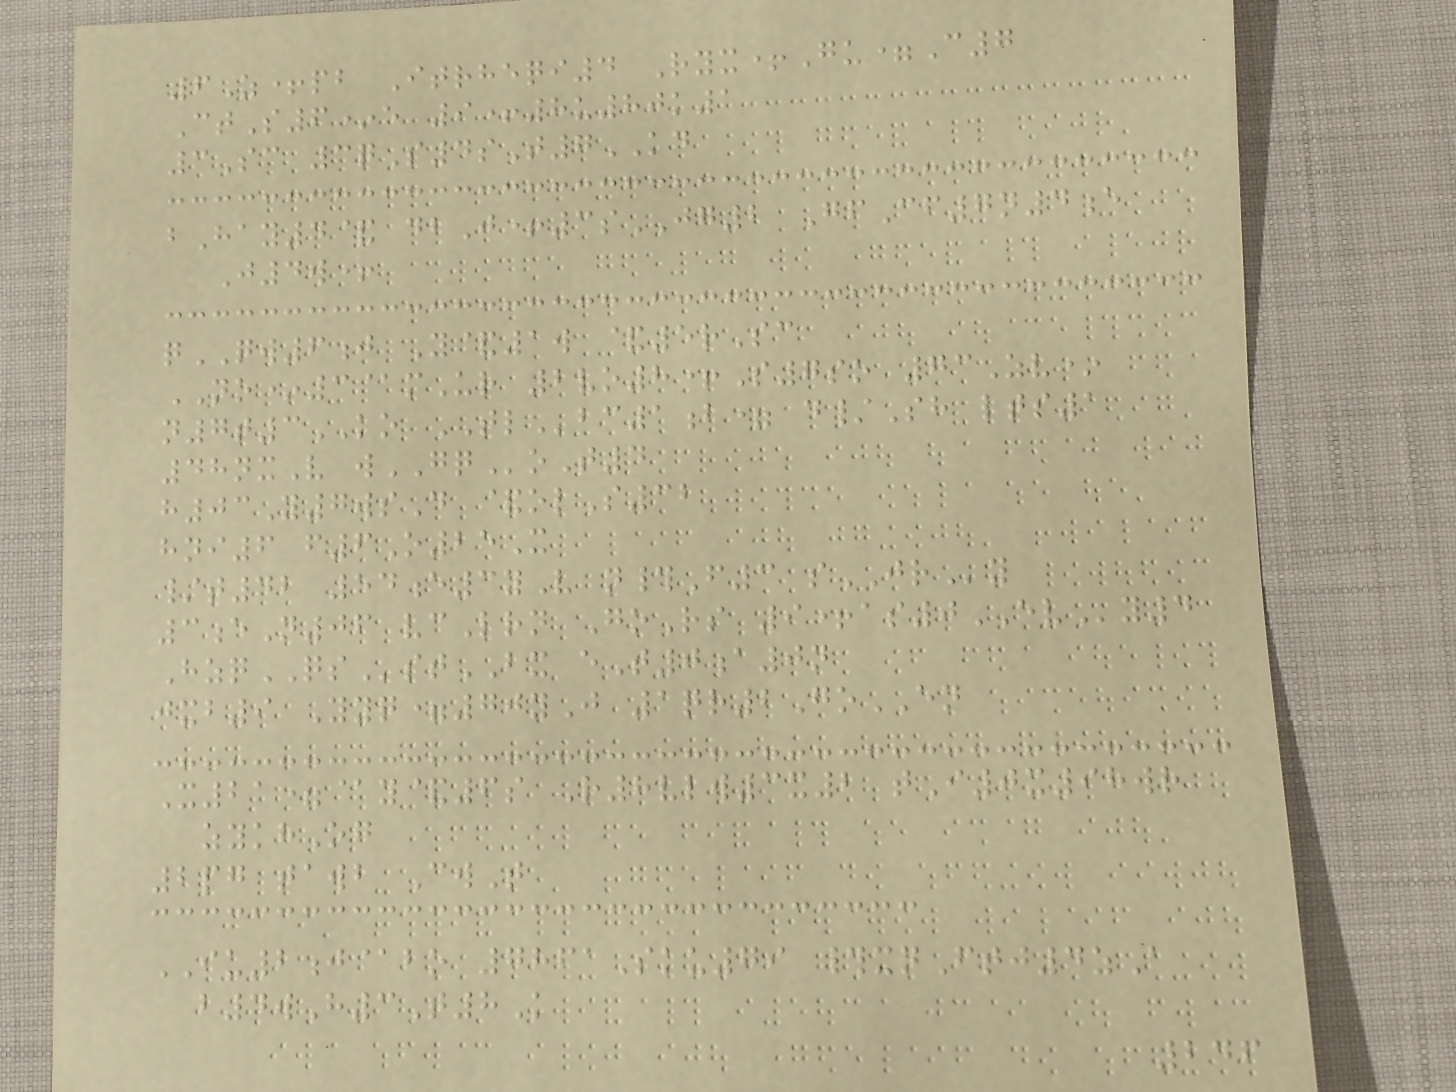6Z+pb Itrheqi4 Ryx+Gu=C7
CtS6*e 9+8u80k1
3Sc 3qS4sT7KD
bHay4& dbJ+3sJG2 GfCf7n4e
J4w+
qQW6j Y&1w &5rSc
NO*3@mUr 2vo8+S7so 73Zv*
n7t3KO TLbc1b= d/Sh lts1
48nxV wGQoT4
h03Y7wsD &olS32
hni6 f6O25X
/t42 54e3yV n#F3 sJRy
3eN06 vcLrn GoRs 9+as0EVy4
HzqQSstBX eT0a0n
jxb9 Yyq=70yJ 1qr2GoEN
X21=@y&6s R8vlw3x2 tI0x98wr
zykhOg
2pg tawb CwT
IU2j@bo 7861Sku79 #xnFtj4zA
b4wH3T8K
246
